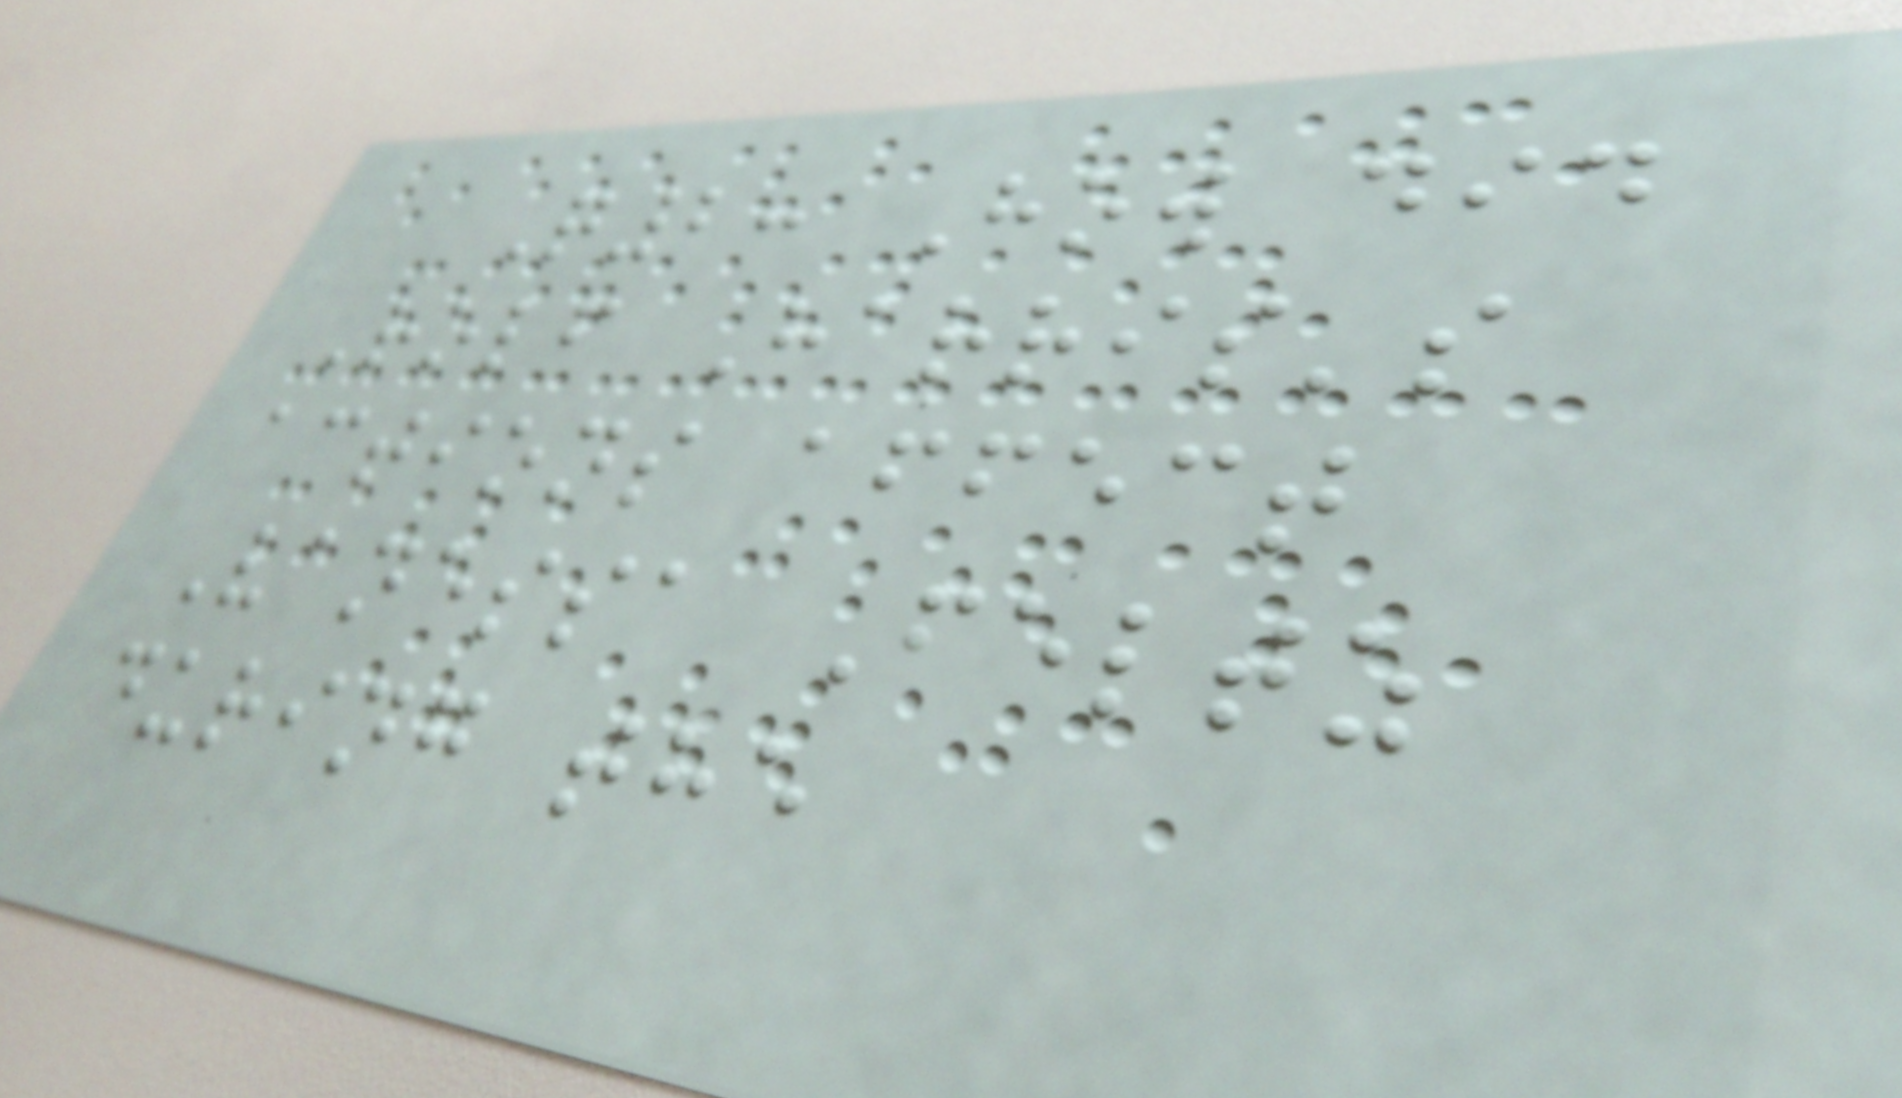Q2: How did
Rolf Harris's
actions affect
Vanessa Feltz
during the
